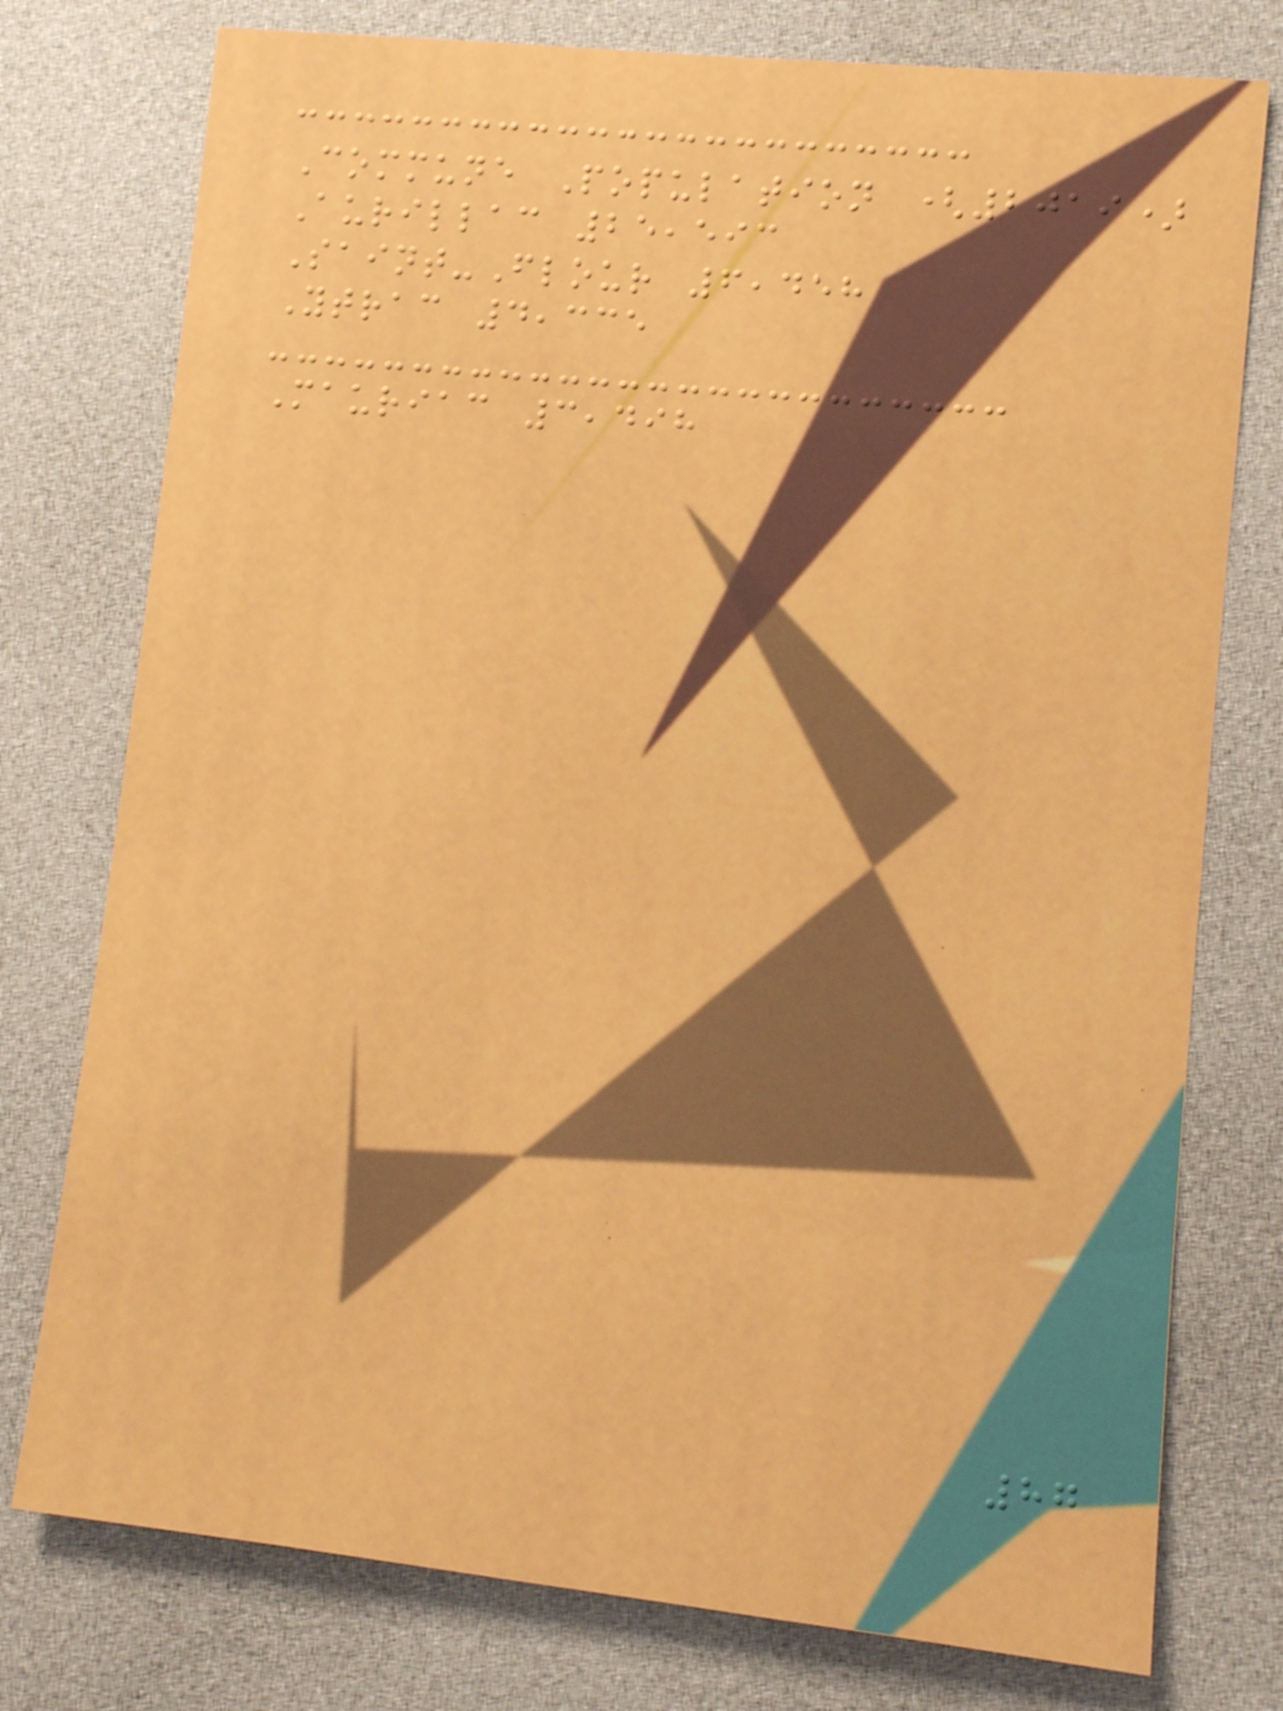Commune Population (2019)
Aurillac 25,593
Saint-Flour 6,458
Ytrac 4,335
Mauriac 3,498
87
